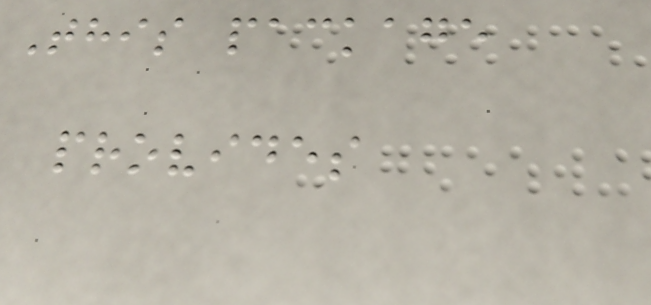This package
provides
